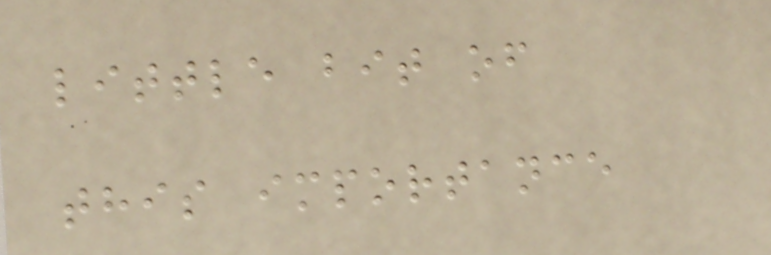little bit of
this importance
